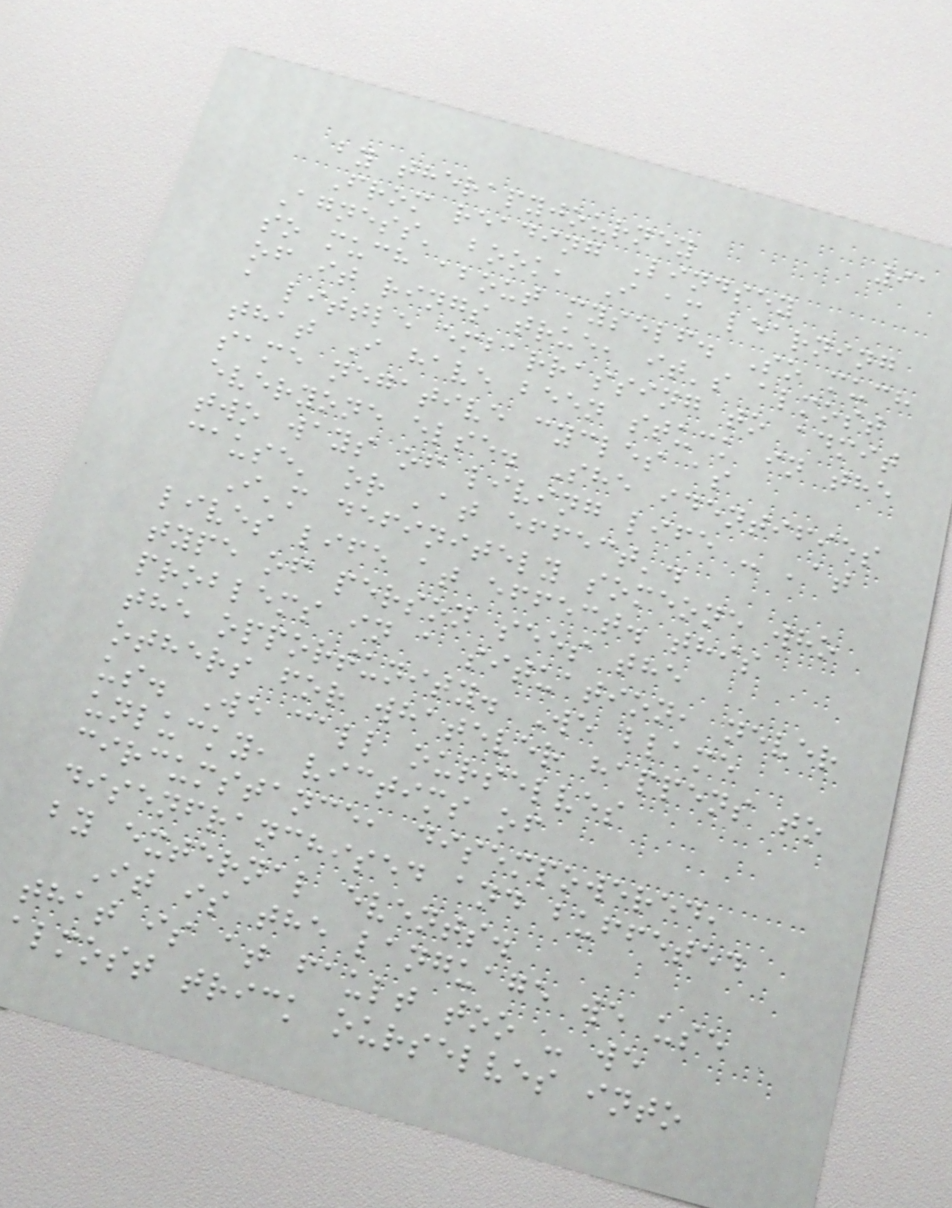91
by therapyjourney
From reading Lindsey
Agness' book, I am learning
so much about myself. So much
of it rings true, it's almost
a little embarrassing to admit
that I have been stuck in the
same negative cycles as
everyone else. She identifies
two ways of living life - 'at
cause' or 'at effect'.
I'm definitely someone who
lives life at effect. this
type of person sees the
problems in a situation, never
the opportunity. We blame
others for whatever happens to
us. We call ourselves
unlucky, victims of
circumstance, disempowered,
disenfranchised and buffeted
by external events.
It is the language we use
that is at fault too - we
almost trick ourselves into
